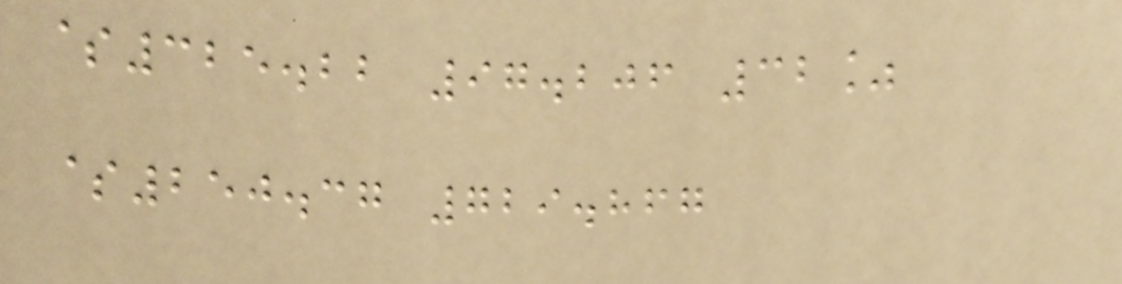$325.22 97.206 32%
$250.37 729.867
